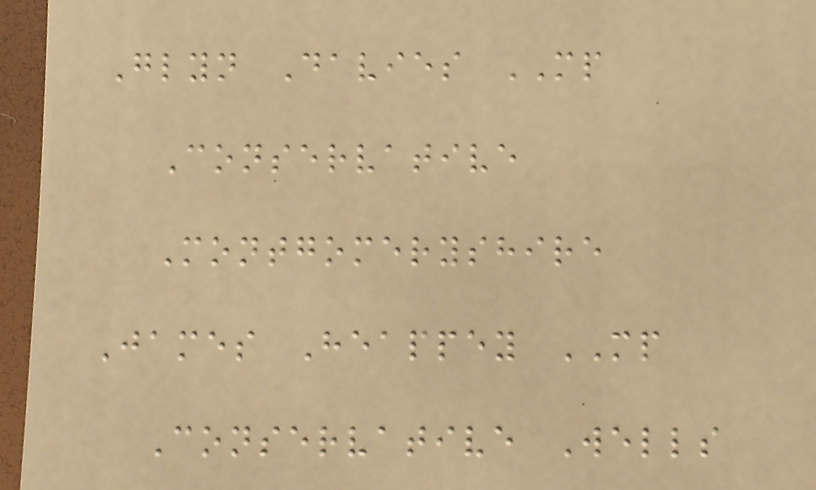Glyn Davies MP
Conservative
Montgomeryshire
James Heappey MP
Conservative Wells
